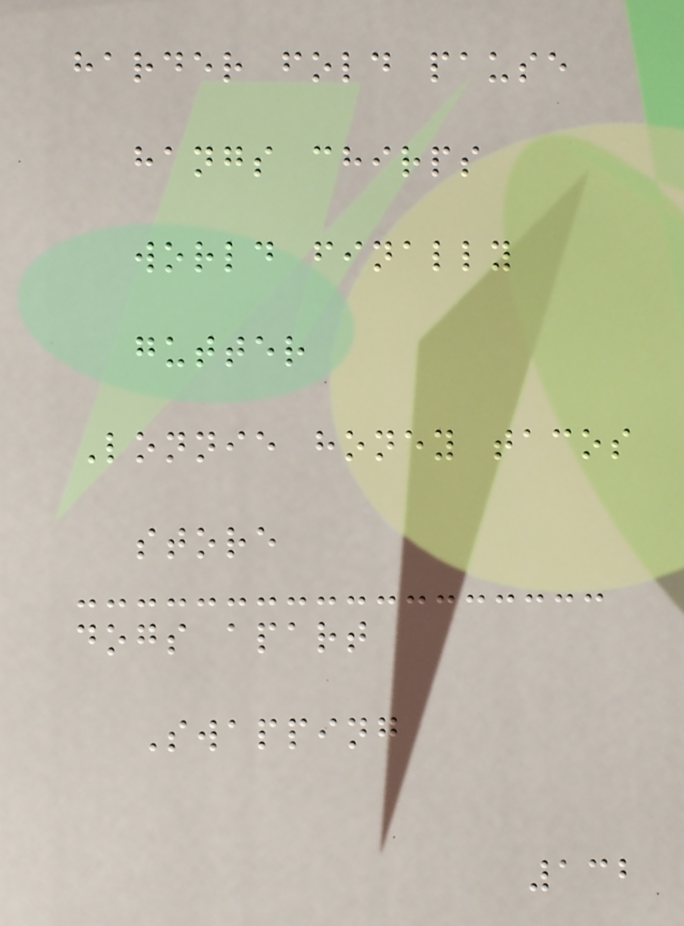harder fold pause
hangs chirps
world finally
gutter
Lonnie honey tacos
store
dogs apart
Swapping
132
